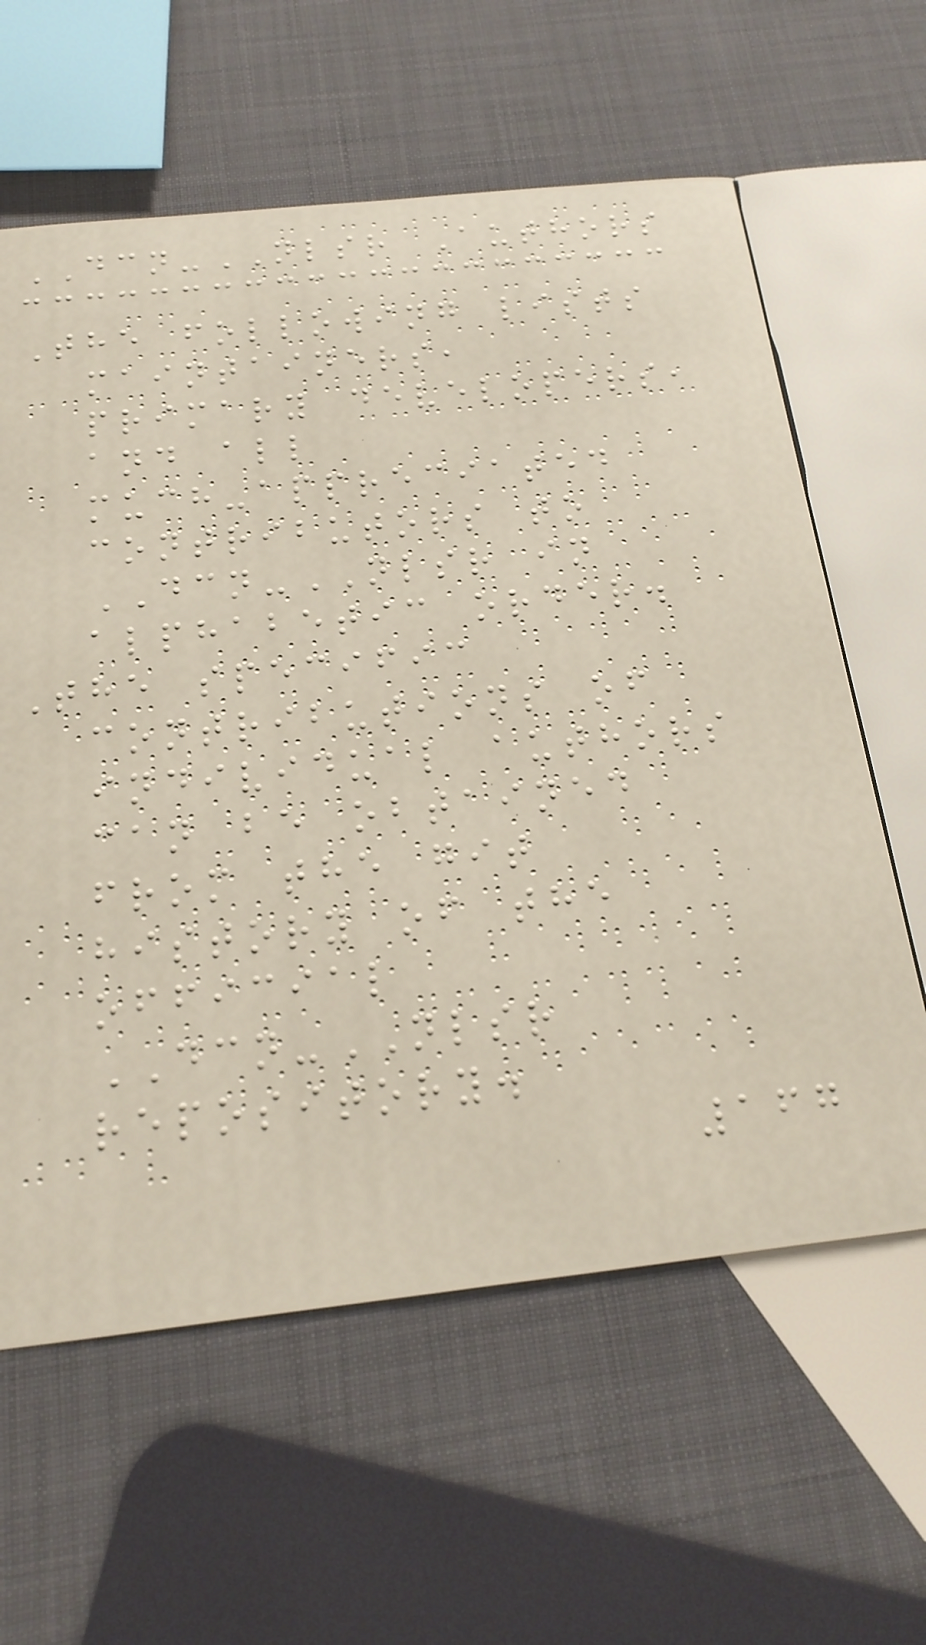DCN-NLSR Authors
The following lists
maintainers,
primary developers,
and all
much-appreciated
contributors to
DCN-NLSR in
alphabetic order.
The specific
contributions of
individual authors
can be obtained
from the git
history of the
official
DCN-NLSR
repository.
167
